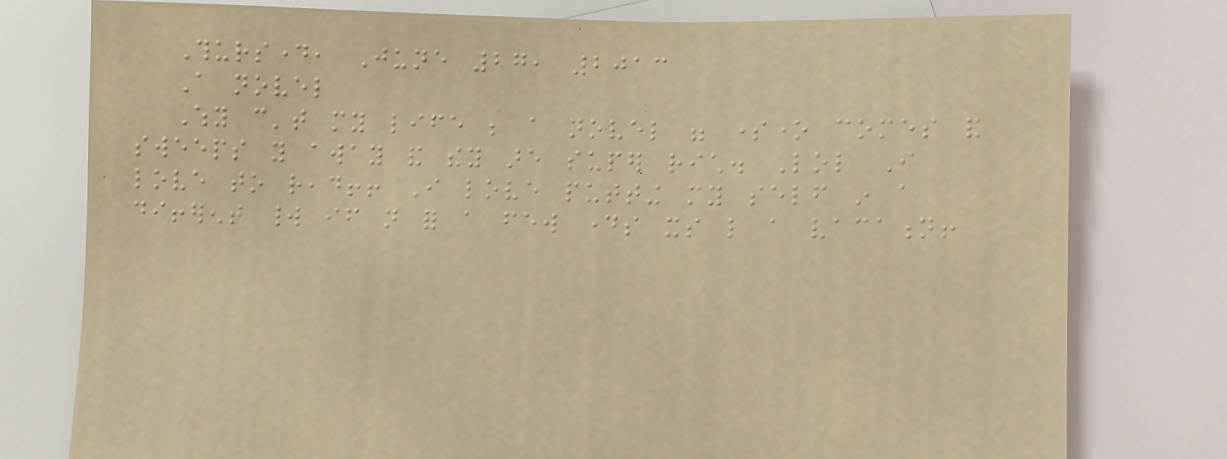Thursday, June 27, 2013
A novel
Why can't my life be a novel were someone comes and
sweeps you away and they are super rich. Lol I
love to read!! I love putting my self in a
different world if not for a few days its like a vacation!
